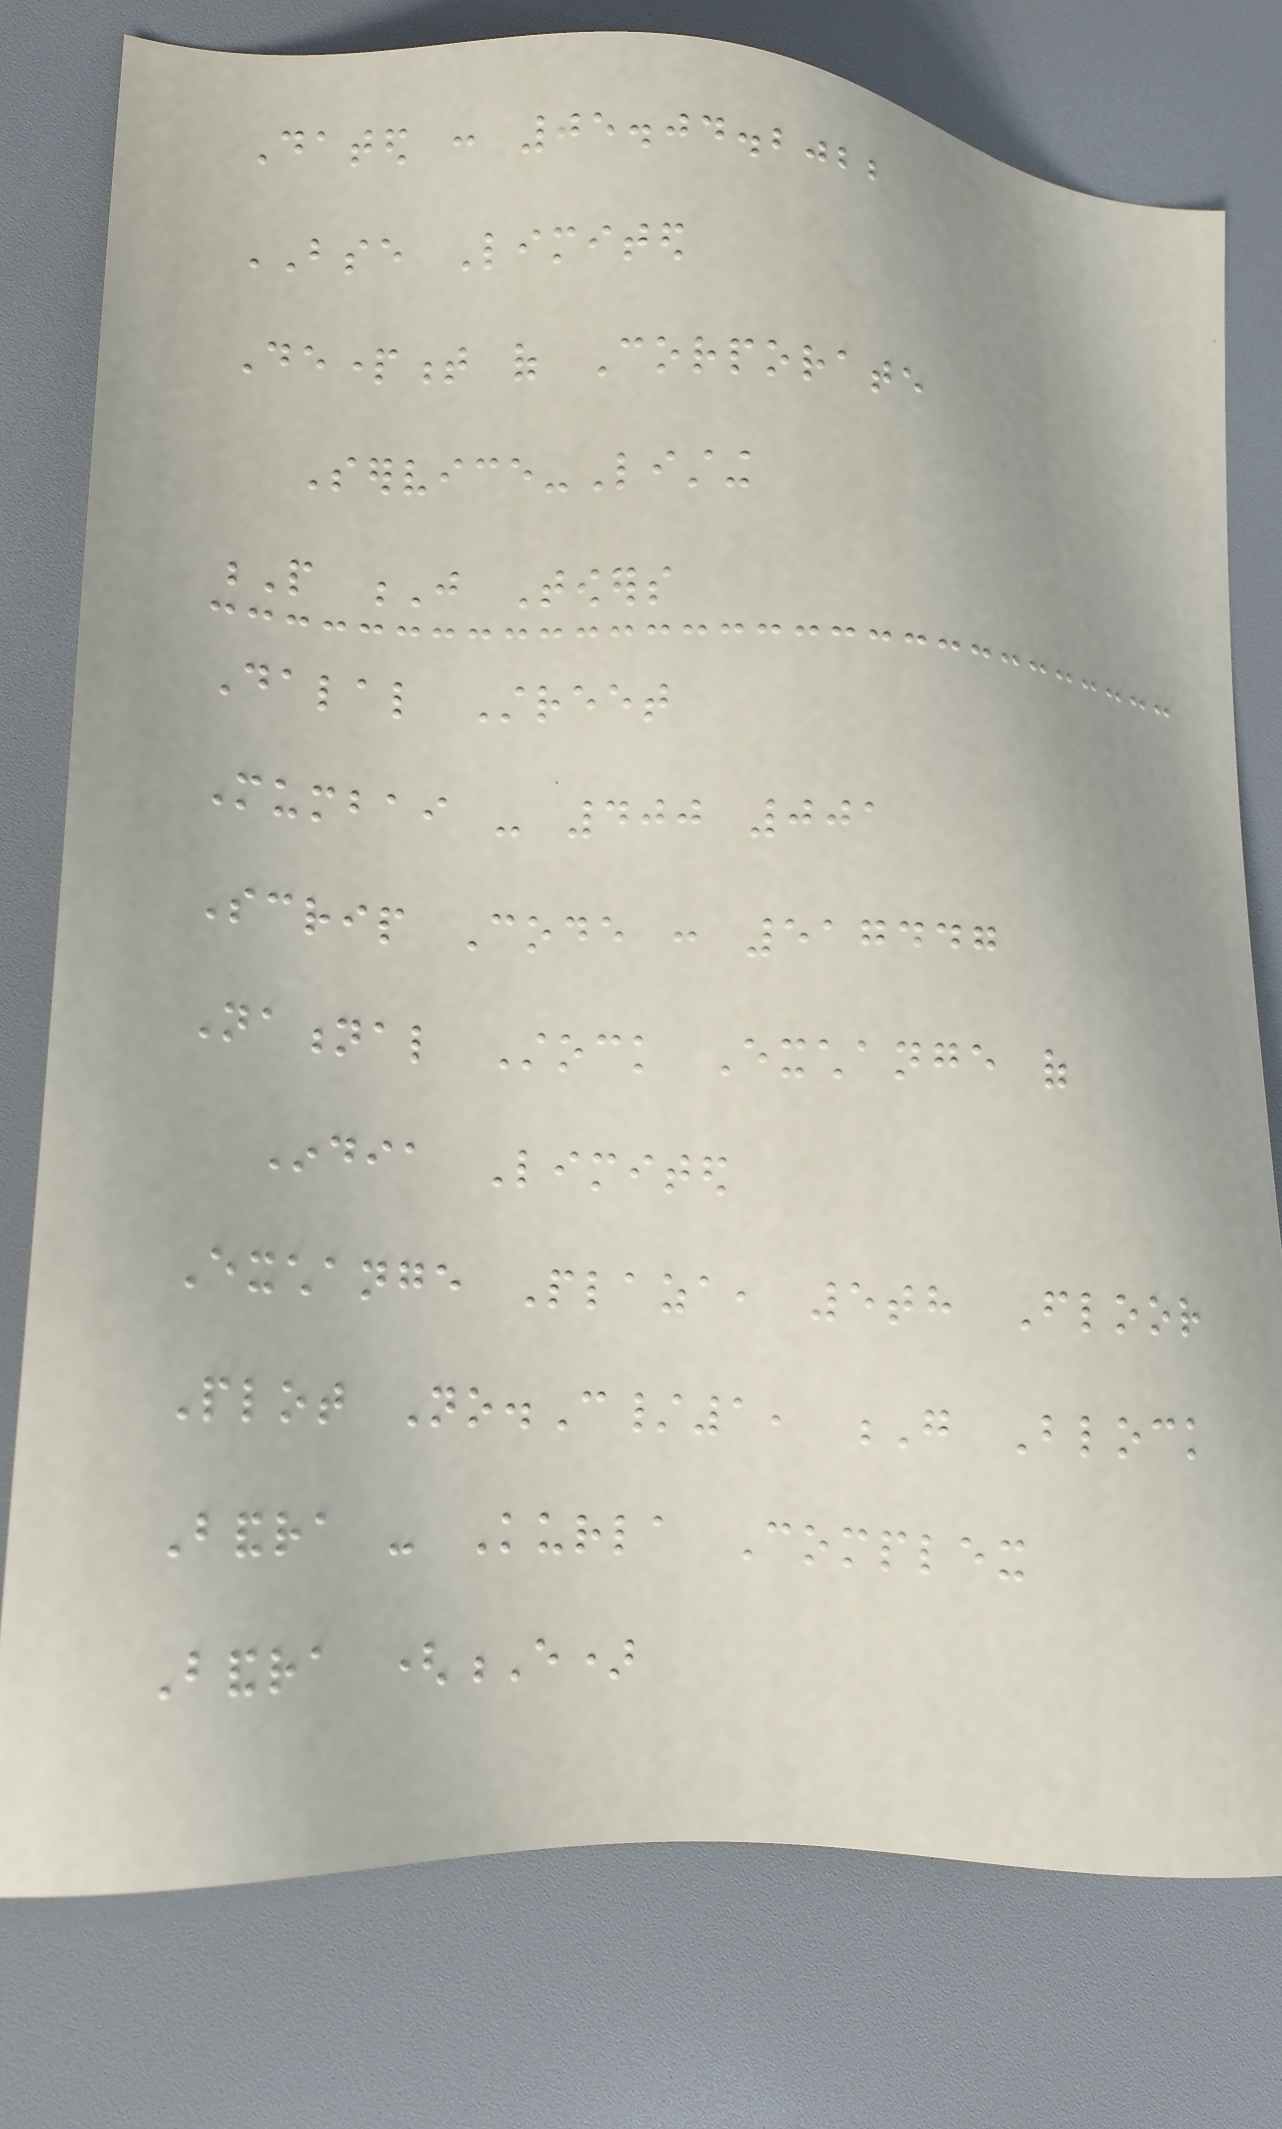Dated : 05.04.2022
BSE Limited
Department of Corporate
Service-Listing
P J Towers
Dalal Street
Mumbai - 400 001
Scrip Code : 517447
National Stock Exchange of
India Limited
Exchange Plaza, 5th Floor
Plot No.C/1, G Block
Bandra - Kurla Complex
Bandra (E)
